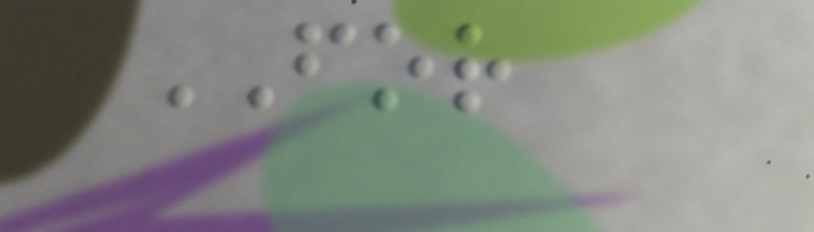FOR
